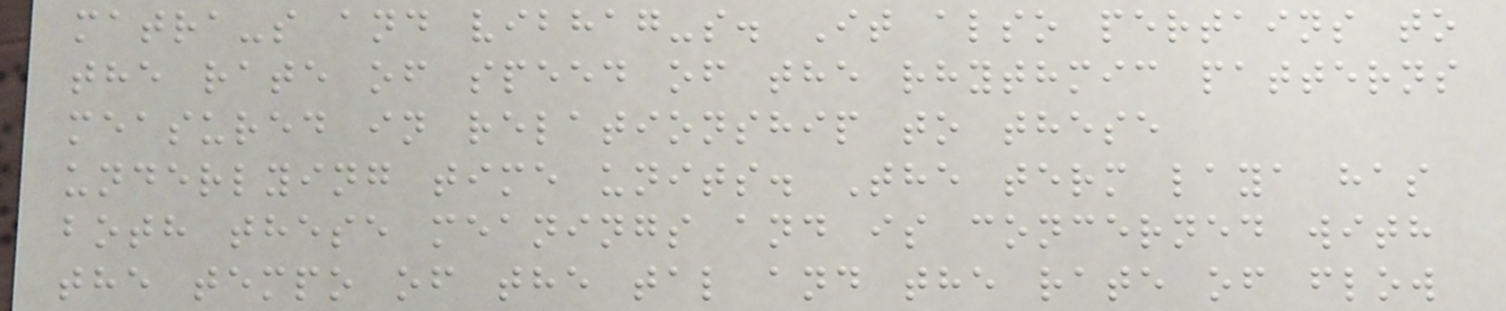matra-s and vibhag-s. It also pertains to
the rate of speed of the rhythmic patterns
measured in relationship to these
underlying time units. The term laya has
both these meanings and is concerned with
the tempo of the tal and the rate of flow
